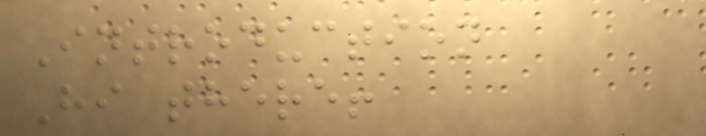Introduction
Hi there!
